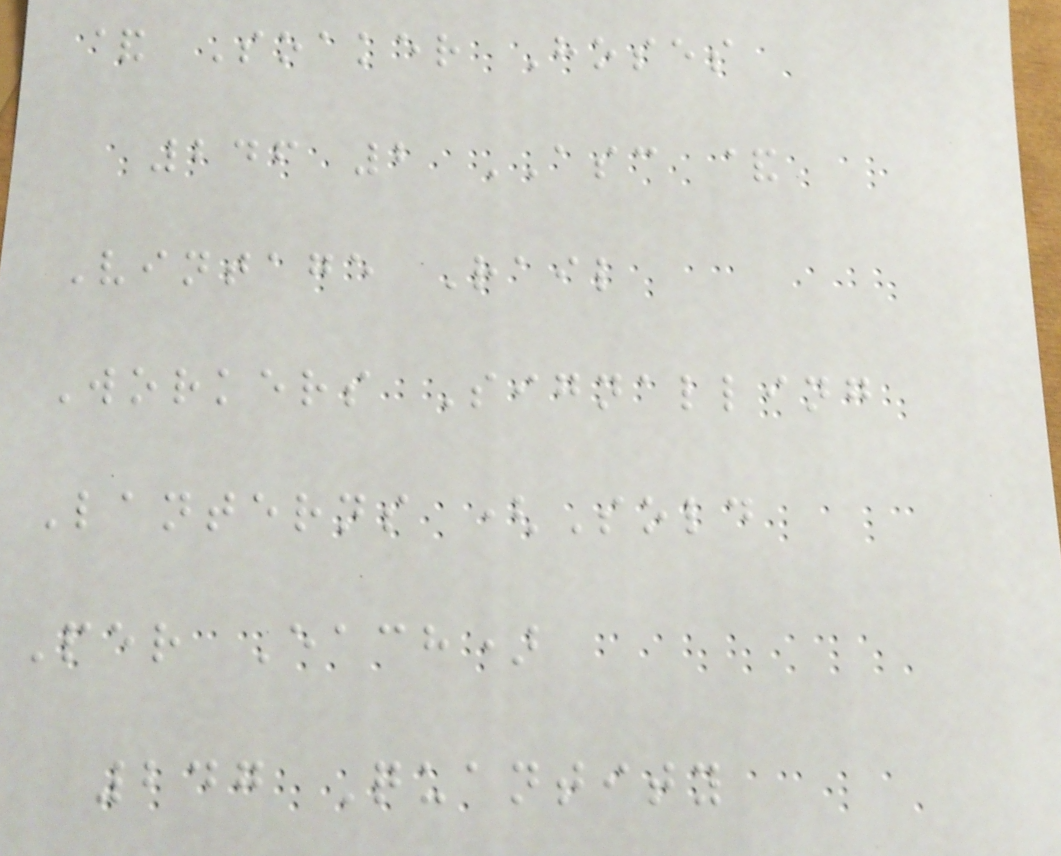& Soaker Hoses
246 2 ASC &
Vintage Rail
Workers Signalling
Lanterns (Sold
Per Each)
247 Quantity
